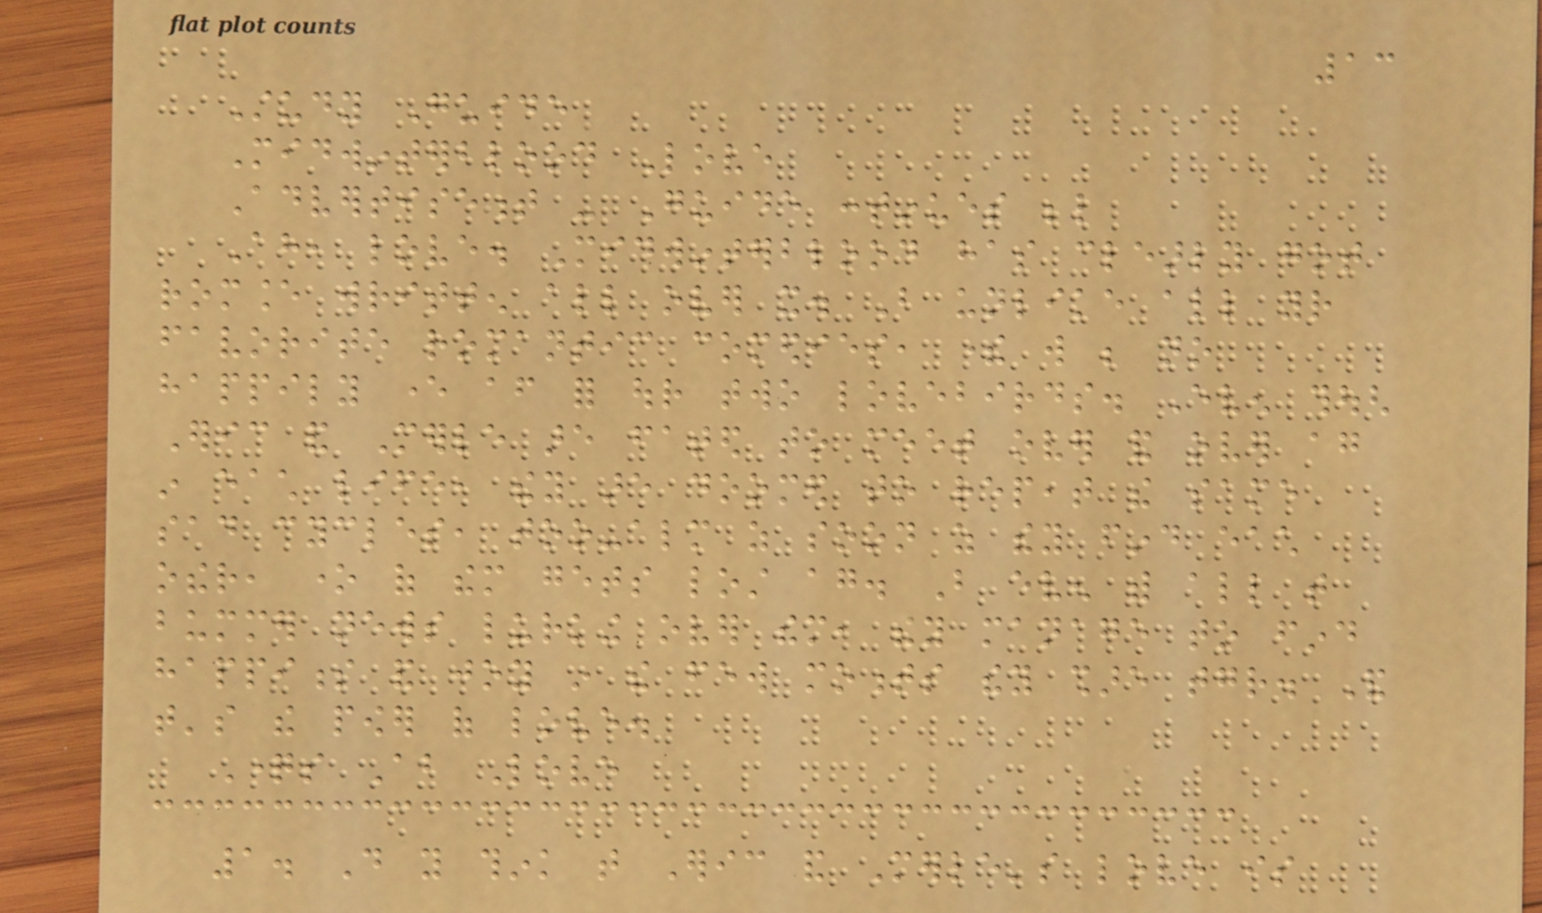13
Study Guide
Midwinterblood Love
Advertisement - Guide continues below
Ah, love. Midwinterblood has clearly got
romance written all over it. But unlike all your
favorite romantic comedies, there will be no
happily ever after for our two lovebirds. Even though
Eric and Merle are fated to meet over and over again
in each life, they are doomed to repeat the same
sad cycles, too-almost as soon as they find each
other, one of them gets lost again. But even with all that
bummer news lurking over them, they manage to find
happiness and joy in the few moments they share together. And
that's the power of love.
Questions About Love
1. Do you think that Eric and Merle's love is
